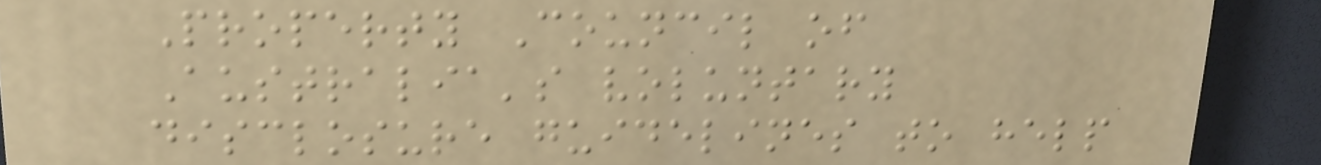Property Council of
Australia's voluntary
disclosure guidelines to help
